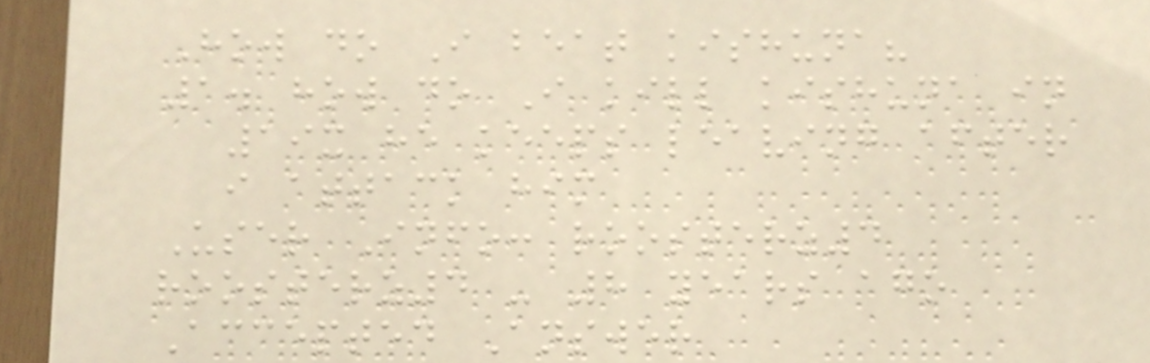How do I beat kishuna?
1. how do I kill kishuna in
19x he keeps leaving after
i attack him
User Info: roosterz4
roosterz4 - 8 years ago
Accepted Answer
